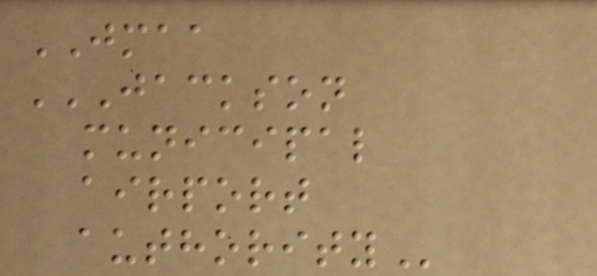JMAA
JACKSON
MUNICIPAL
AIRPORT
AUTHORITY
